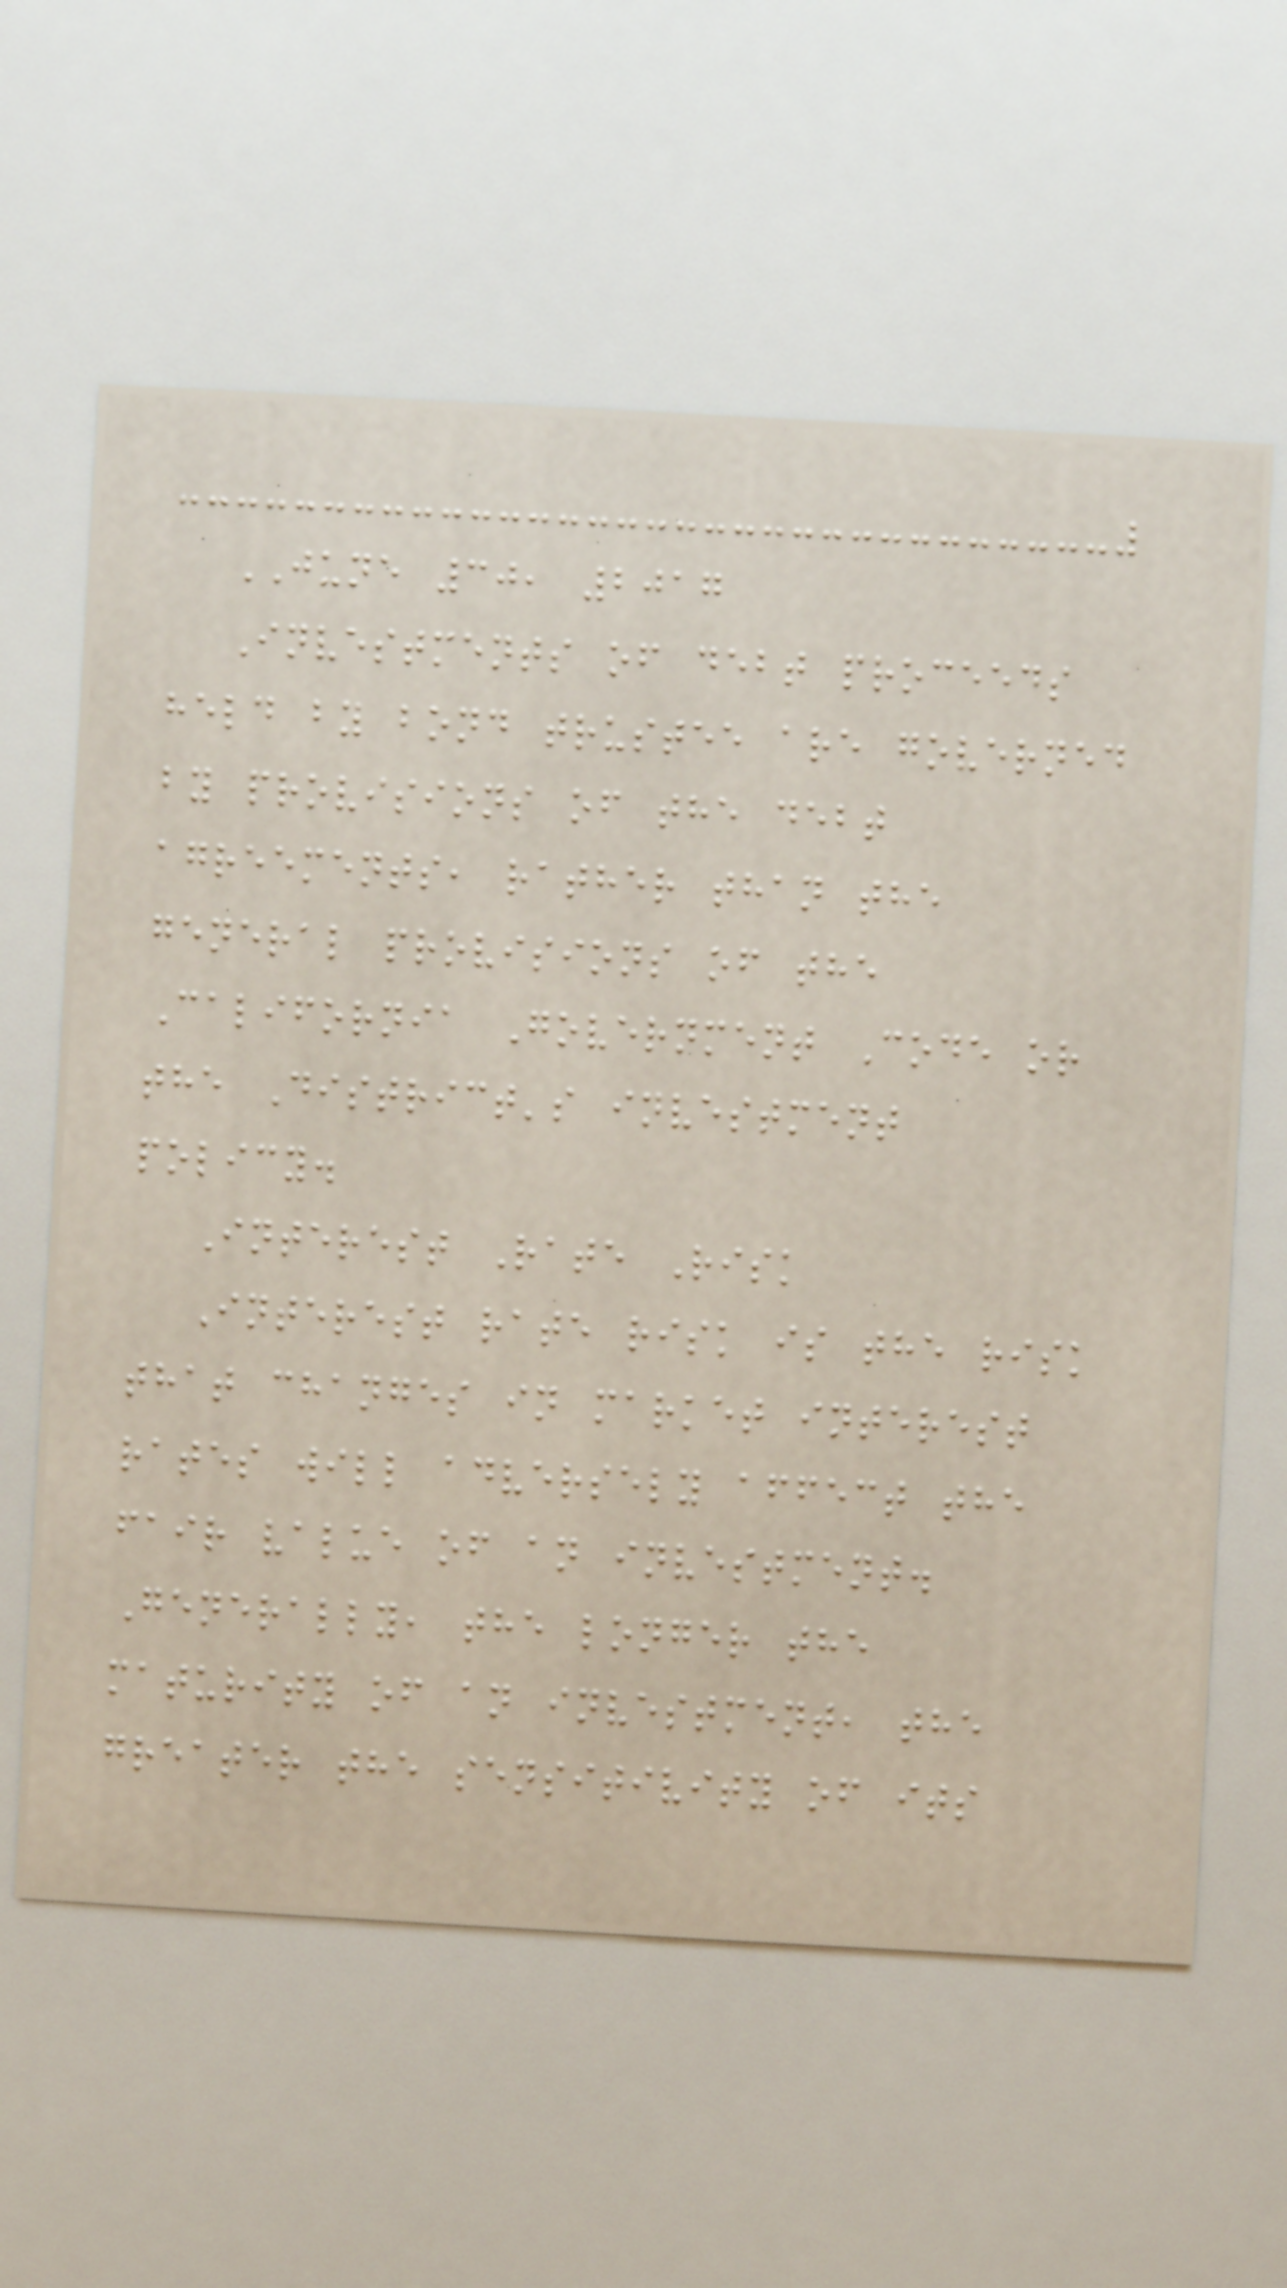JUNE 30, 2017
Investments of debt proceeds
held by bond trustee are governed
by provisions of the debt
agreements, rather than the
general provisions of the
California Government Code or
the District's investment
policy.
Interest Rate Risk
Interest rate risk is the risk
that changes in market interest
rates will adversely affect the
fair value of an investment.
Generally, the longer the
maturity of an investment, the
greater the sensitivity of its
